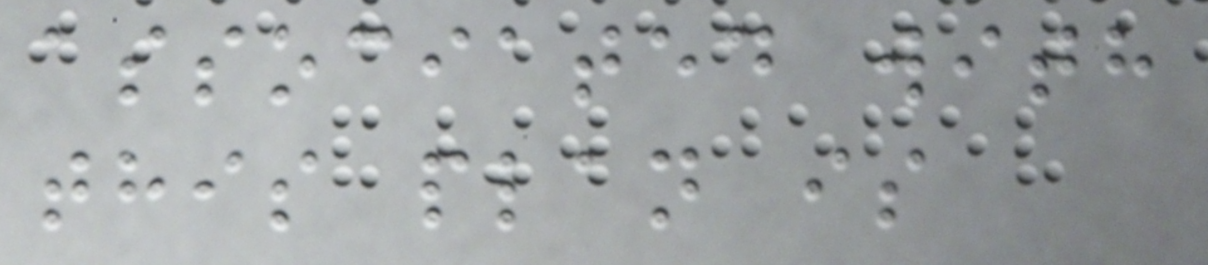associated with
this plan is
